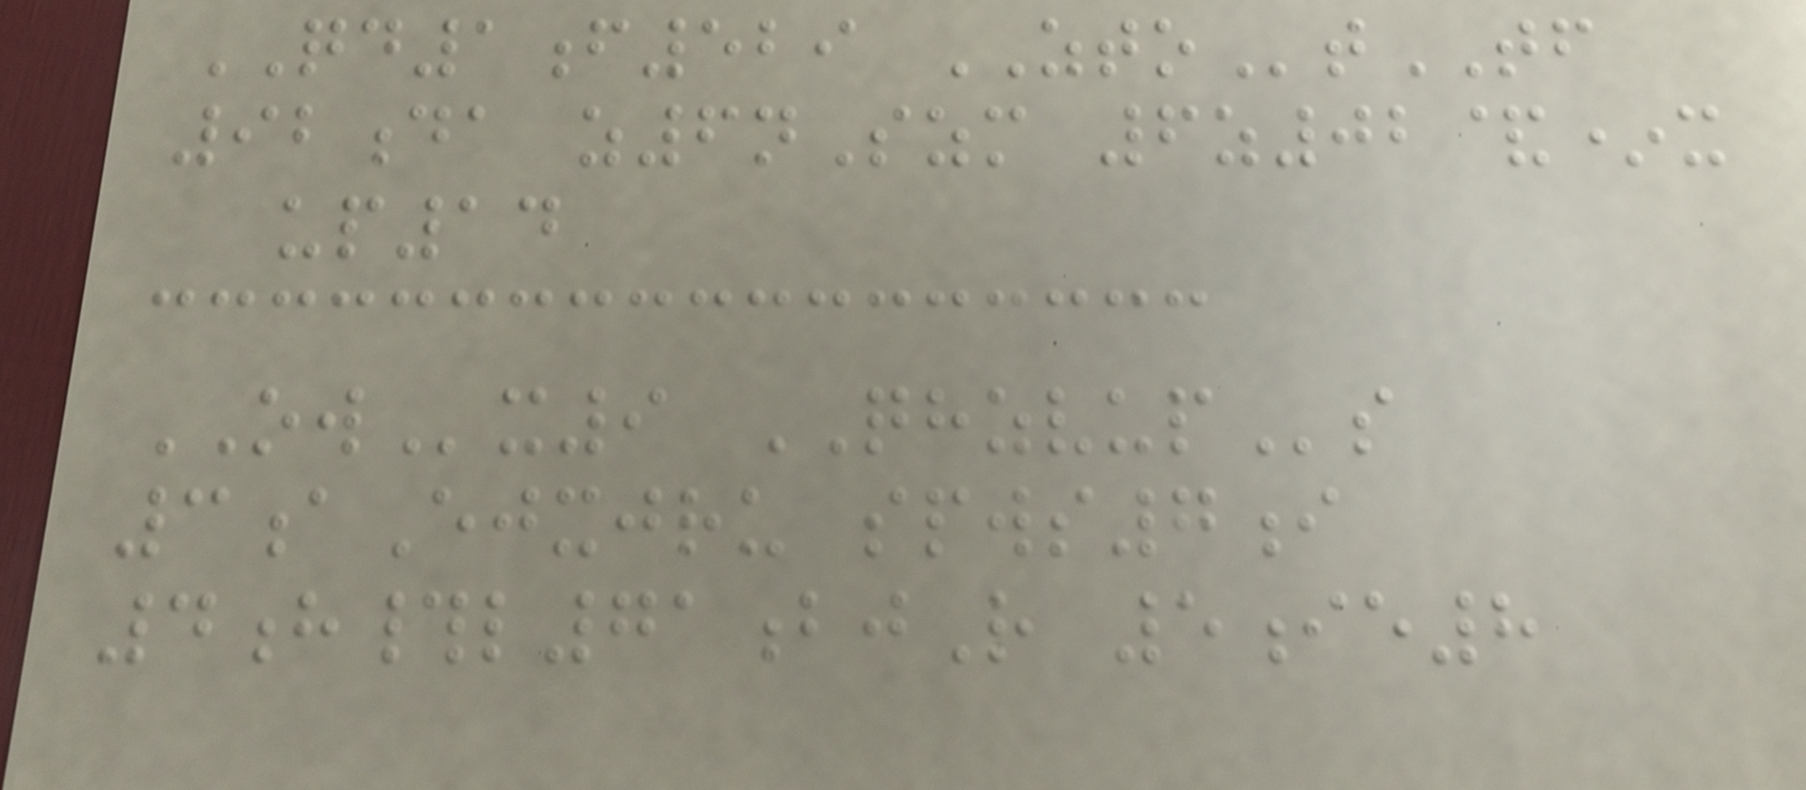QD1f529 ZTOtTF
92da z6nSzm 6z02&*x
up14
OWx9 QHZVUPs
3aEjxjru spws7i
4h#l71bjR 5ie8
